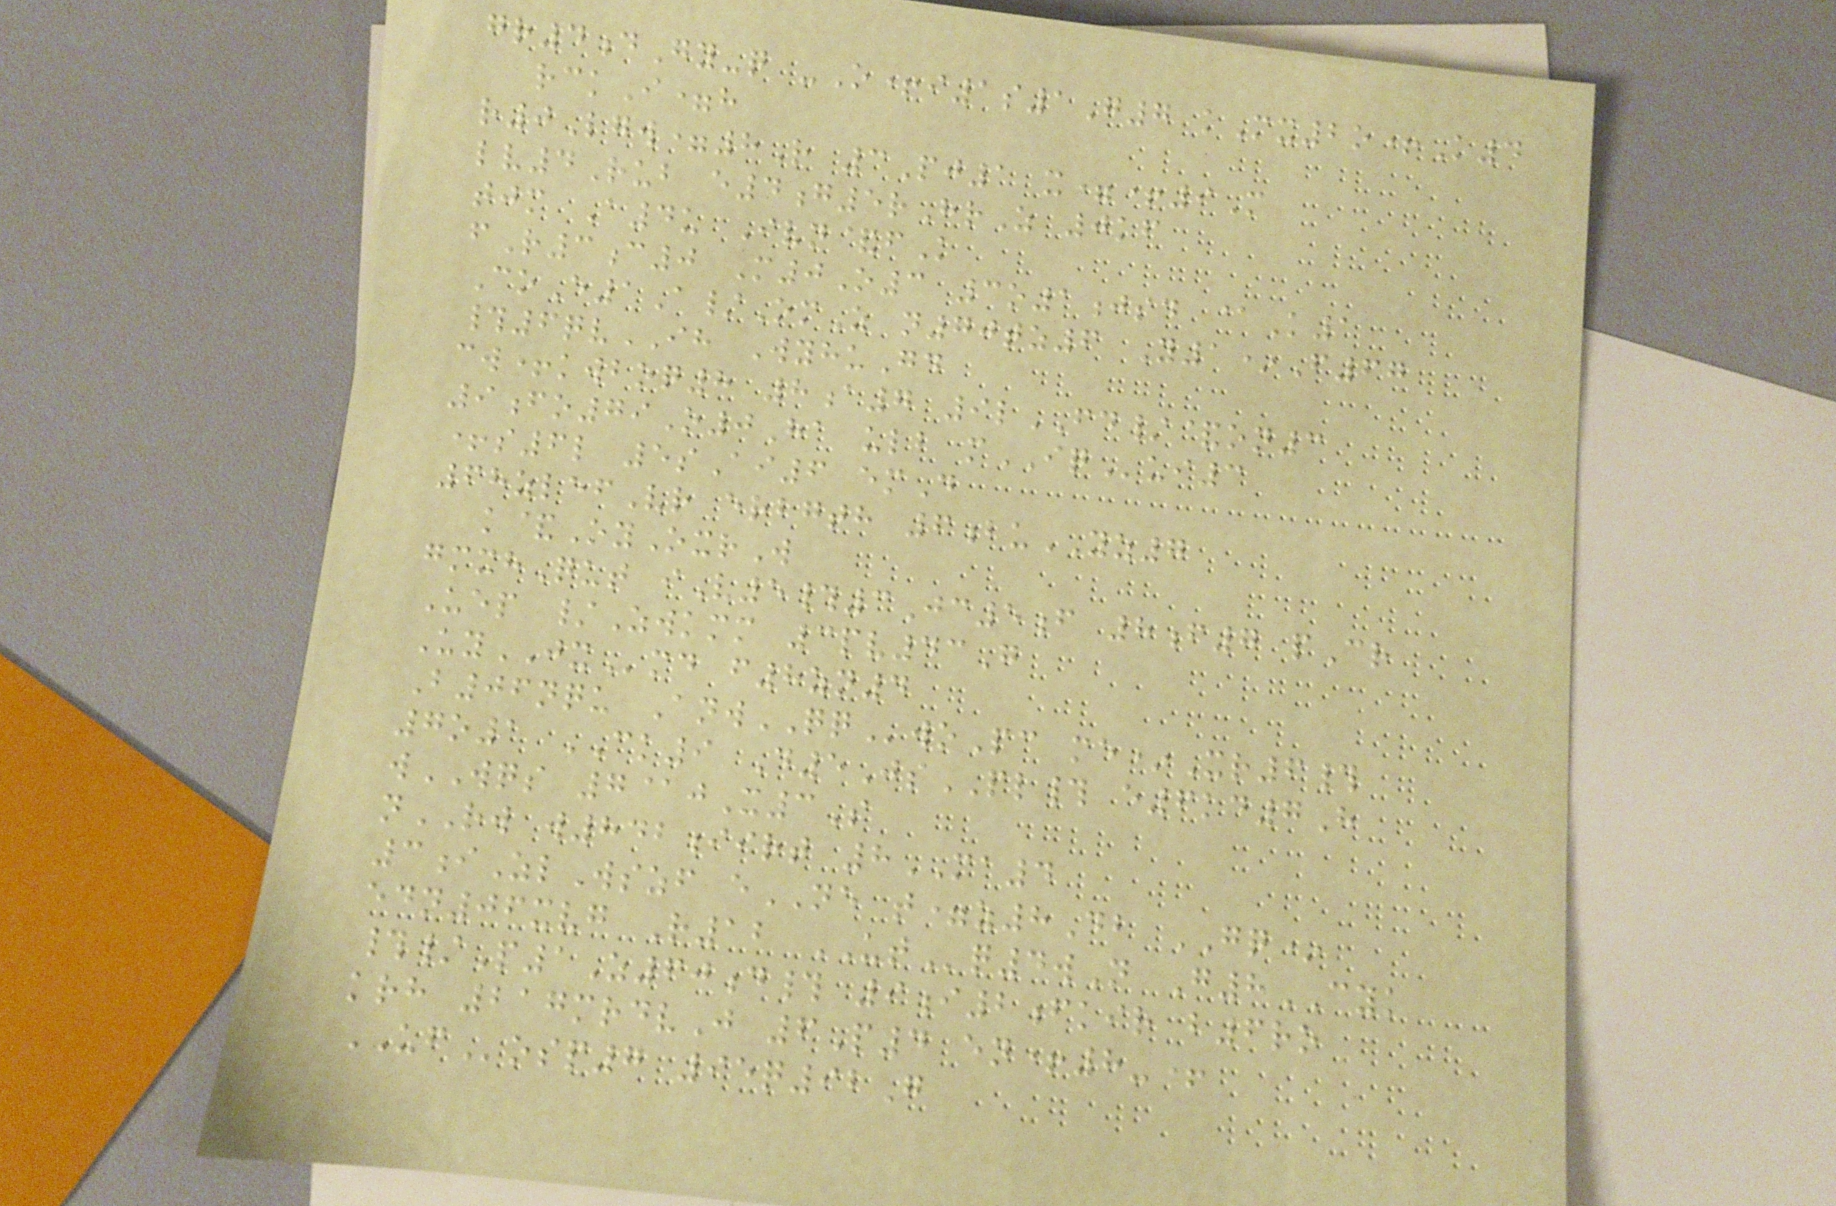gr4dGy-q -O+i1s1G7 kMx2o+K4
rckI=h
r0Lgw=8R 3Pj1 x=+9M
lv4Rub e4g5rHrZ 0kf
tjm A4u Ivn&fK
fR3c0 M0O3 3o1jsd @K1
CoE1A/OmZ n70tz6 Y1*F67
#6qvIH WyhuGd
cw+kwboq8 8a7 9lFD/&on3
9fo79O0Ha ulb mIQui3
+s6l 5sAi6 emD
68zlefVr erbgth 6buYZ7
k&OyOxrW
gmxhQut iV5#3Jc5f 8f7 pCr
Uep /Zwkmm 3pv43G
UyJXmd f8zn4
B06nqu AnwQQwoPc me*Xr6#
7o1 CK9 D5JsPL# e6kd7H
wWQS 7@jX3S
nRW w842iirt 8MA4
3iZlWszf eNE t=z8Db GQ*
edn06xvg R12 UTq4wN G8CYK
#/P1Z60d# 9i2fkir b6ro
krh 217mrdvJ 6P4 en+8-+
UFosp7 95q92G
